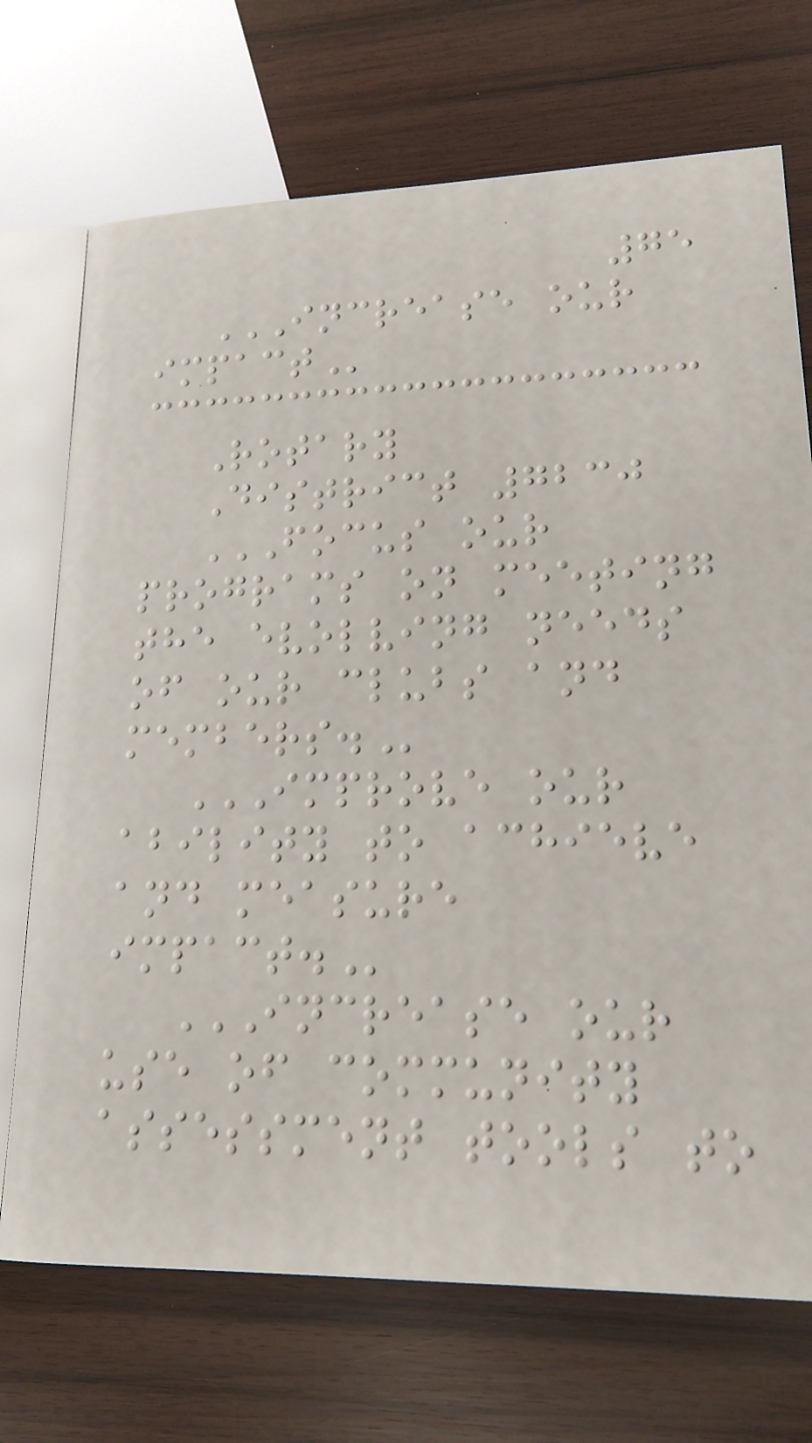75
INCREASE OUR
IMPACT
Rotary
District 7230
FOCUS OUR
PROGRAMS ON MEETING
THE EVOLVING NEEDS
OF OUR CLUBS AND
MEMBERS.
IMPROVE OUR
ABILITY TO ACHIEVE
AND MEASURE
IMPACT.
INCREASE OUR
USE OF COMMUNITY
ASSESSMENT TOOLS TO
